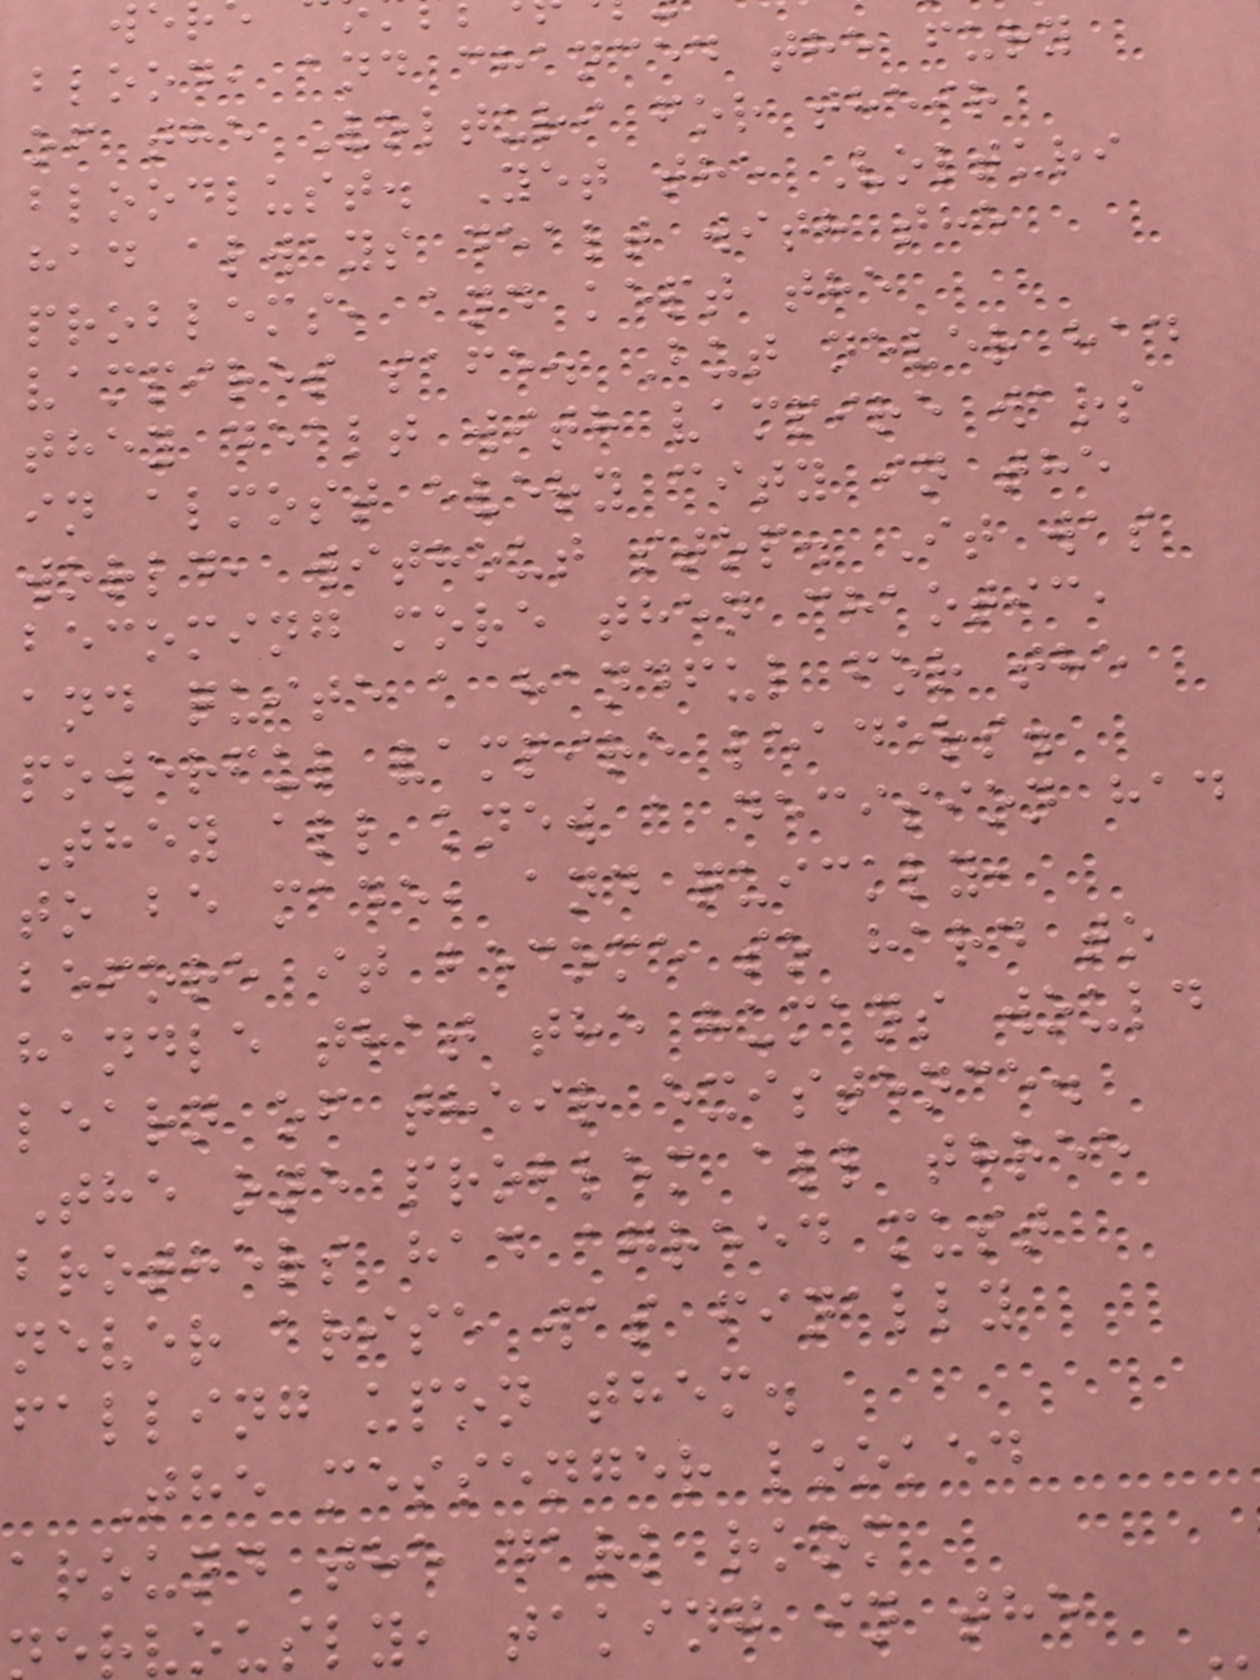blood, and chanced the fury
of the Volturi for their
bloodlust. Yet the Volturi
had always dealt with the
problems, and kept the
vampires safe. But never had
they dealt with vampire wars
in almost every city in the
world, without stop. It was
becoming more then chaotic,
and quite a handful for the
powerful vampire leaders.
They all knew a decision had
to be made, and quickly,
before it become so hard to
handle that the humans would
learn of their existence.
The one problem all three
brothers had agreed must
never arise was finally
falling upon them.
The messenger looked
around the dark room
rvously, taking in the
